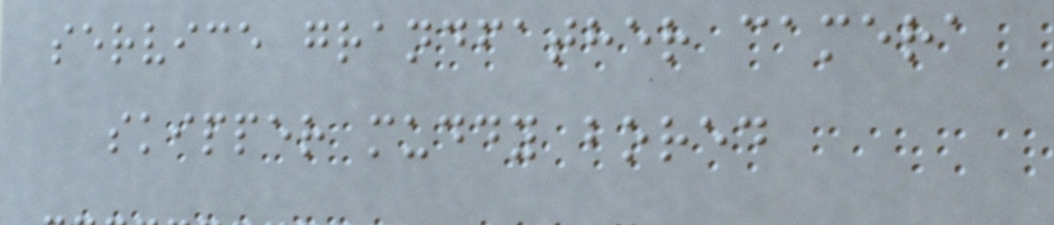service grandfather camera
skipper muddy bored
